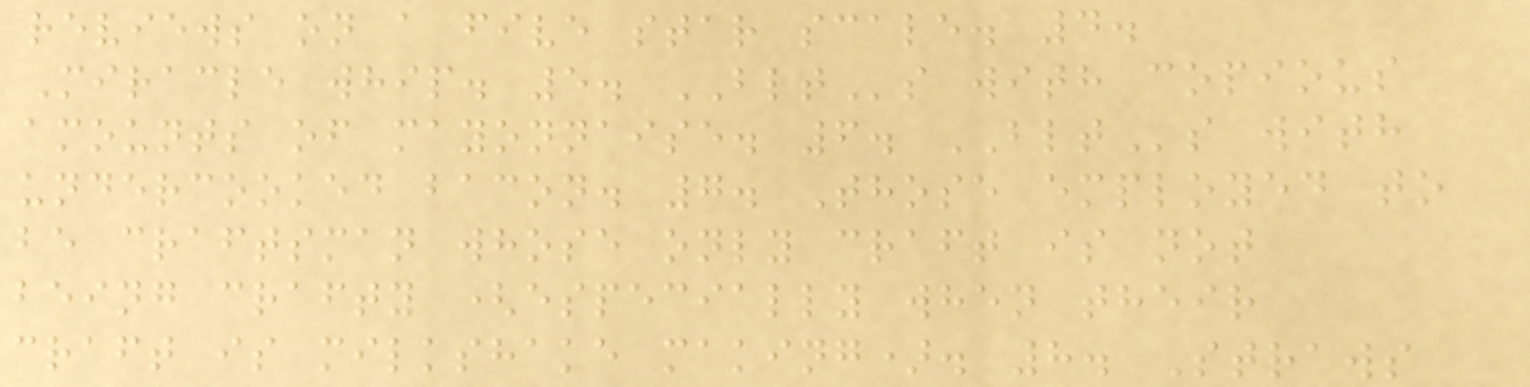reviews on a five star scale. 4.
Miracle whip. 5. BLTs with copious
amounts of mayonnaise. 6. BLTs with
undercooked bacon. 7. Those employed to
be craftsman whose only craft is not
being crafty (especially when their
craft is milkshake making). 8. Straws
